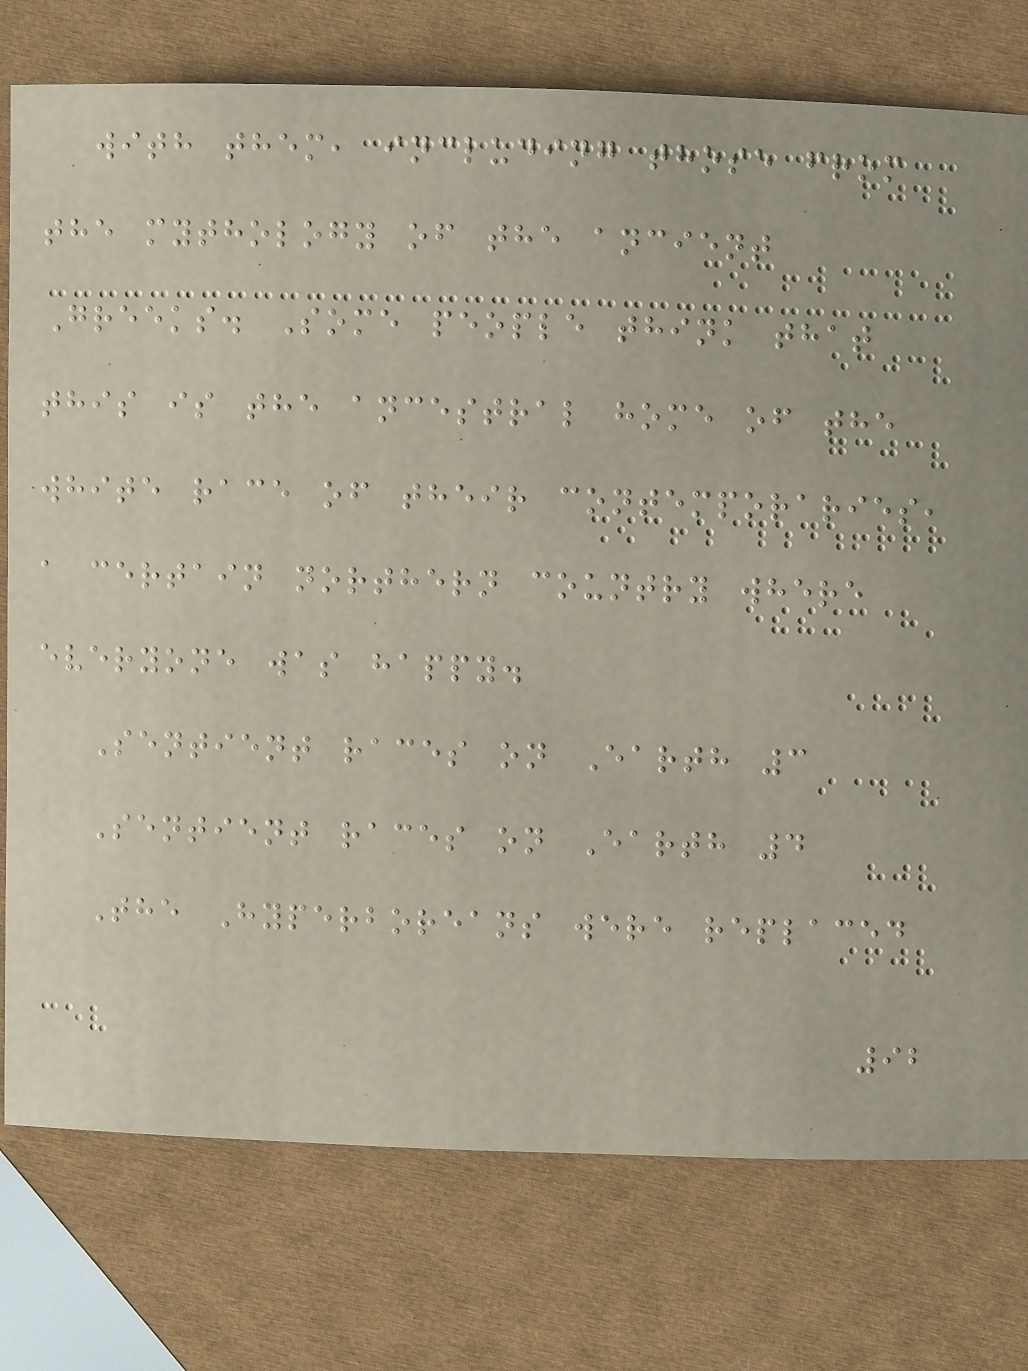with them, including those from
the mythology of the ancient
Greeks. Some people think that
this is the ancestral home of the
white race of their contemporaries,
a certain northern country where
everyone was happy.
Sentient races on Earth 3
Sentient races on Earth 4
The Hyperboreans were replaced
92
